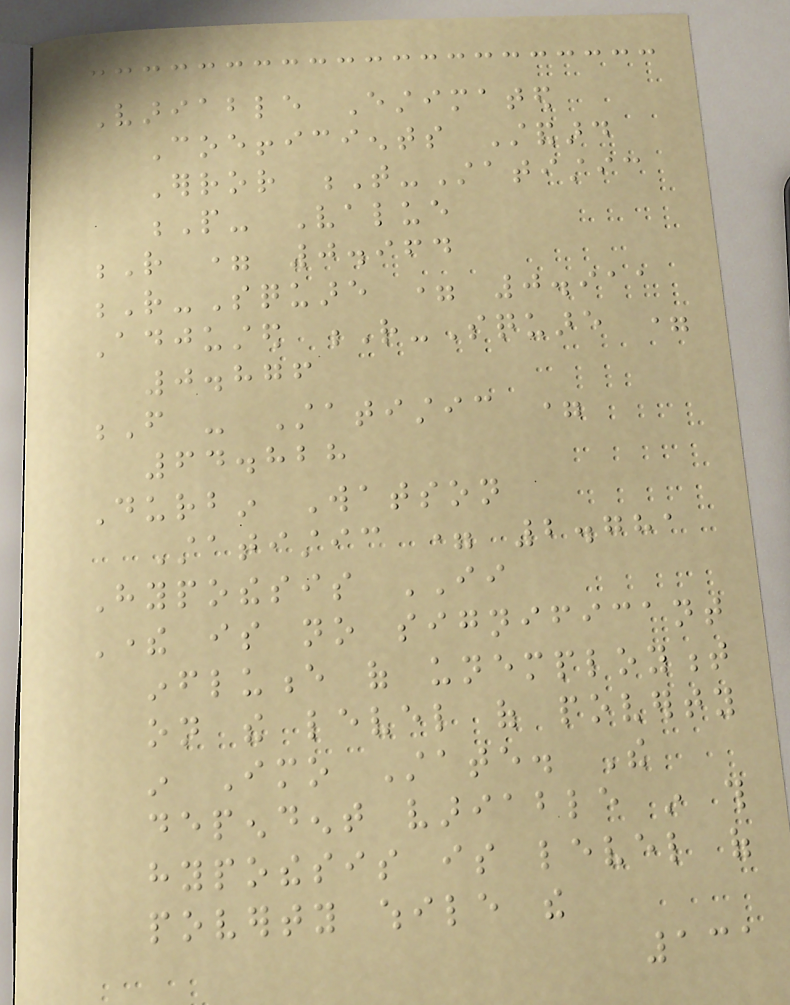Variable Estimated
Coefficients Standard
Error T-Statistic
P- Value
R = 0.964
R-Square = 0.911
Adjusted R-Square =
0.876
F - Statistic =
64.828
Durbin Watson
Statistic = 2.781
Hypothesis II
There is no significant
influence of unemployment
on the level of poverty
in Imo State. The
dependent variable in this
hypothesis is level of
poverty while the
131
